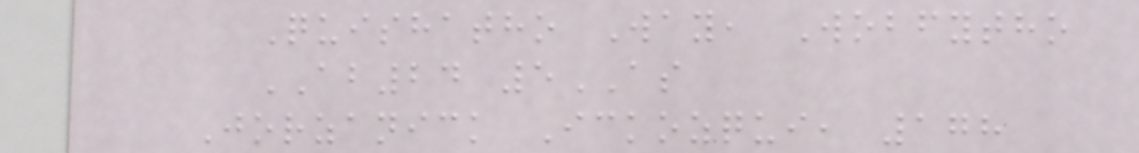Quishatho Way, Wobfytho
AB24 5AS
Jorzanick Ickozqui, 178
